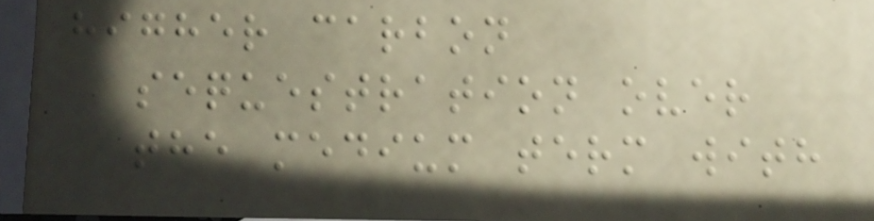higher carbon
sequestration over
the medium term with
